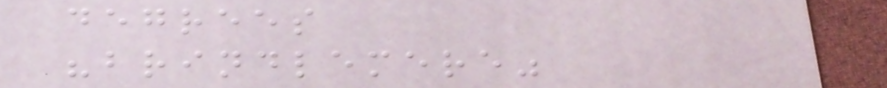degrees
"brindlemere"
